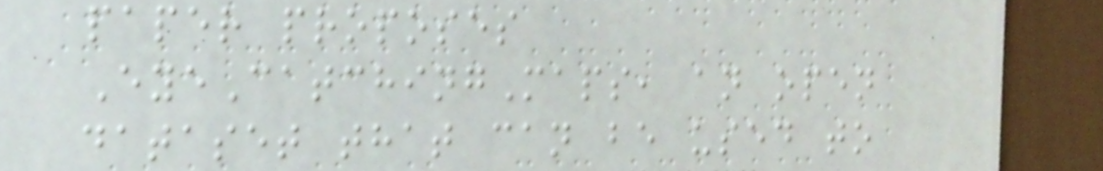paper proposes
EyeCatchingMaps, an open
dataset that can be used to
